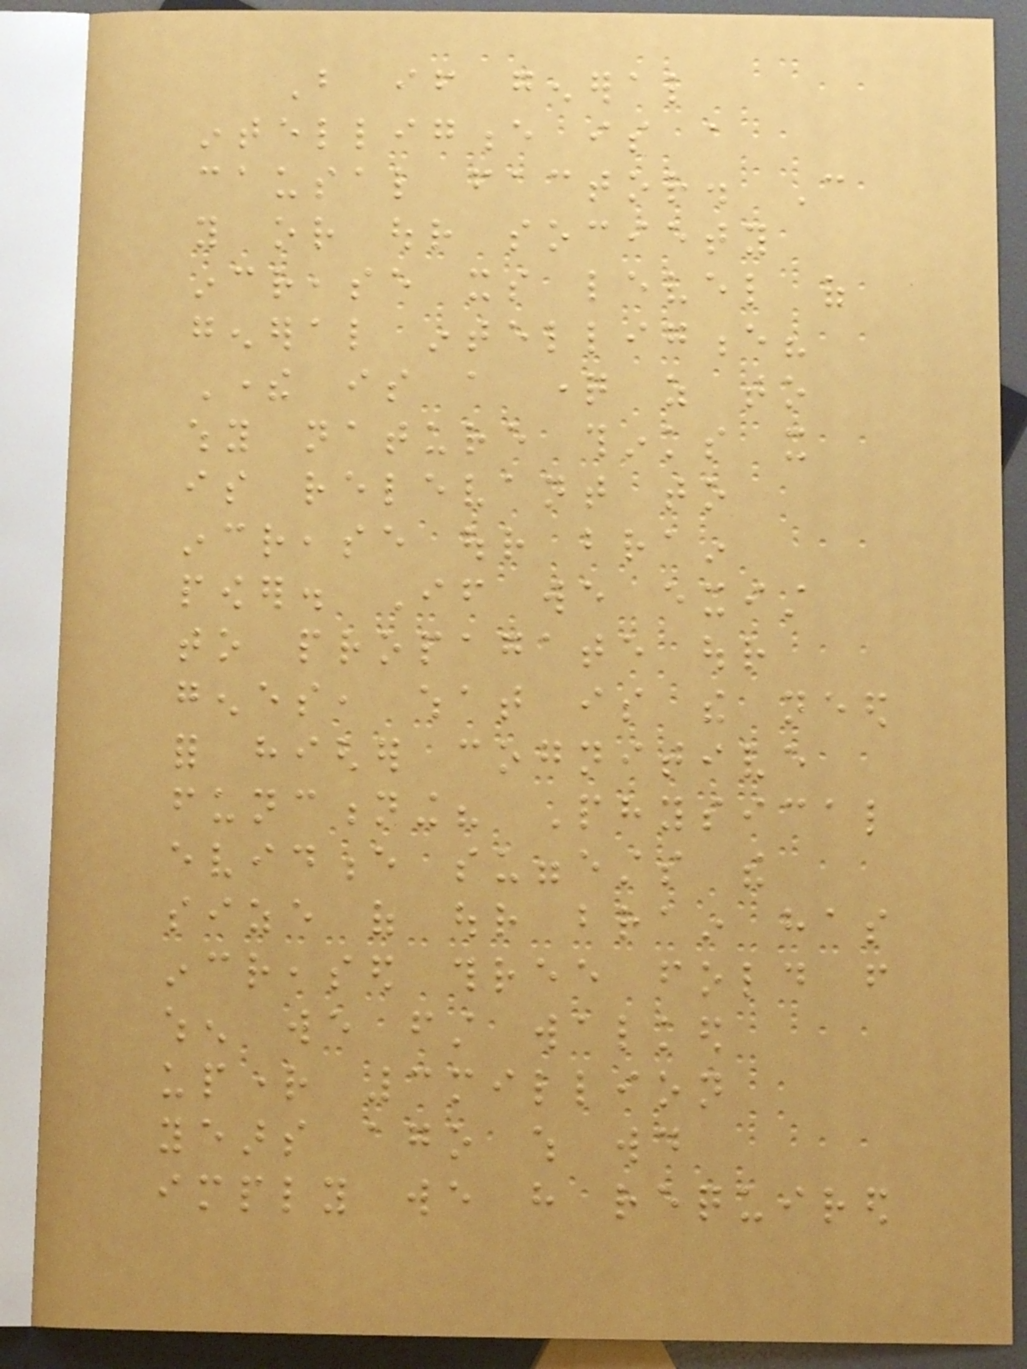But if general
intelligence is a
causal factor. Can
you or our society
increase its level of
general intelligence?
There is a question as to
why nature thinks it
is relevant to
increase our brain
power. If we exist
to propagate our
genes, what is the need
for higher cognitive
functioning? Physical
evidence suggests the
size of our brain has
increased three fold from
when we first walked
upright 3million
years ago which would
imply we have required
